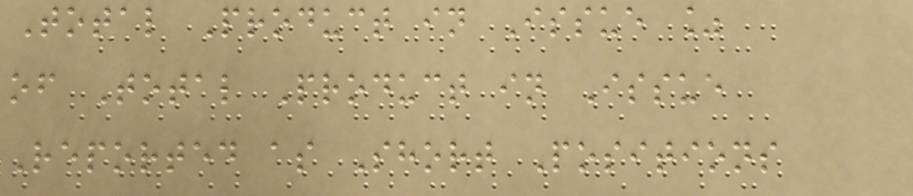Total Product in Issue %
of Total Product in Issue
Reported as Short Positions
